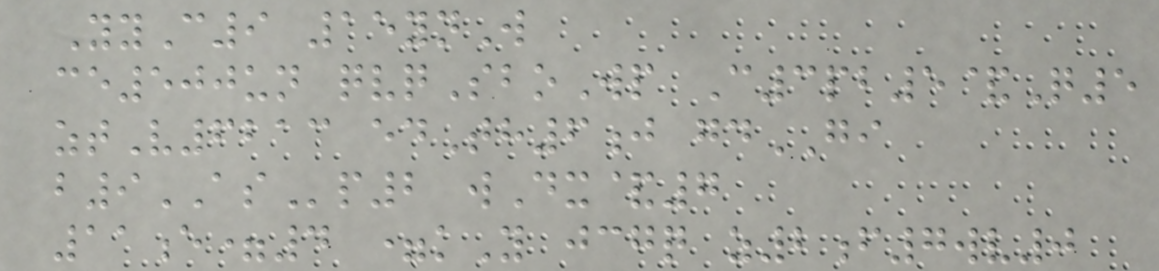YyC9 15ynW
ce500un qvqSboWp C3pb5&Q5
ztV6213 edTh6j gdGI
b9ASp2 wDx&7
11e=4 =kY jcgq z2f7wv0
